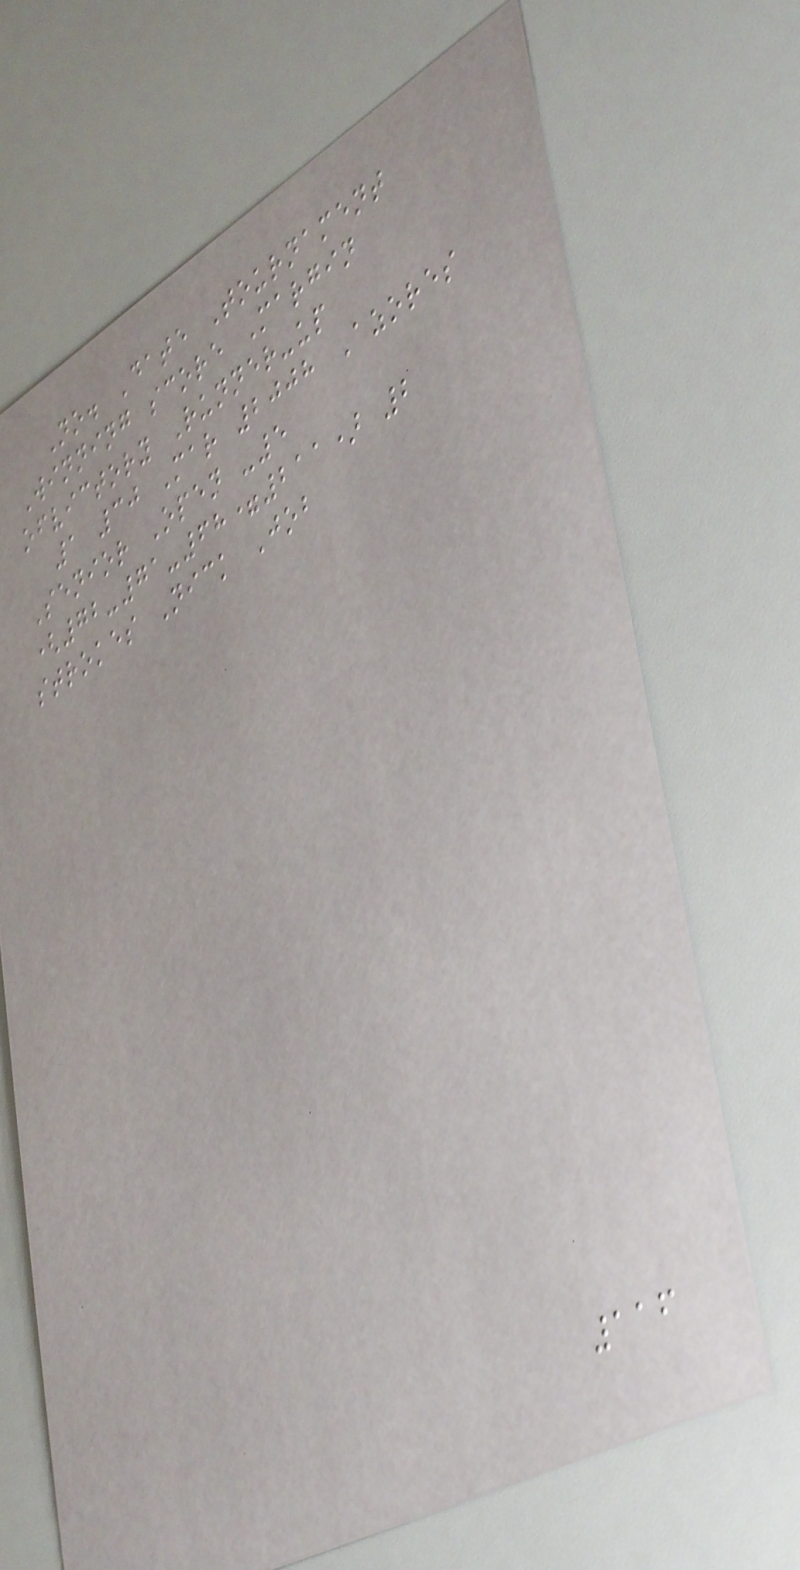No. Date Tournament
Winning score Margin
ofvictory Runner-up
1 30 Mar 2008 Azores
Senior Open -5
(72-71-68=211) 2
strokes Nick Job
116
